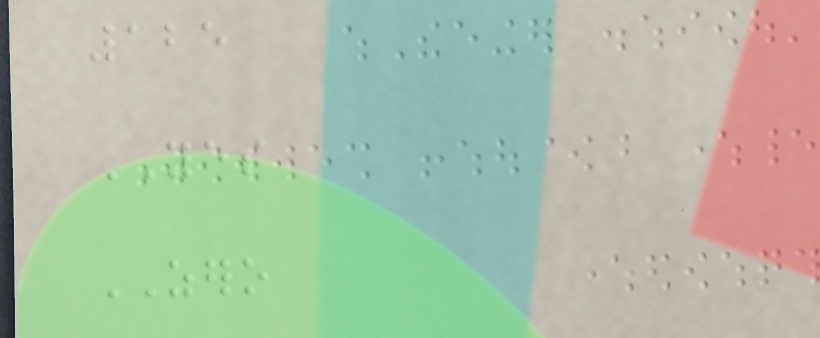125
YES
ZERO
